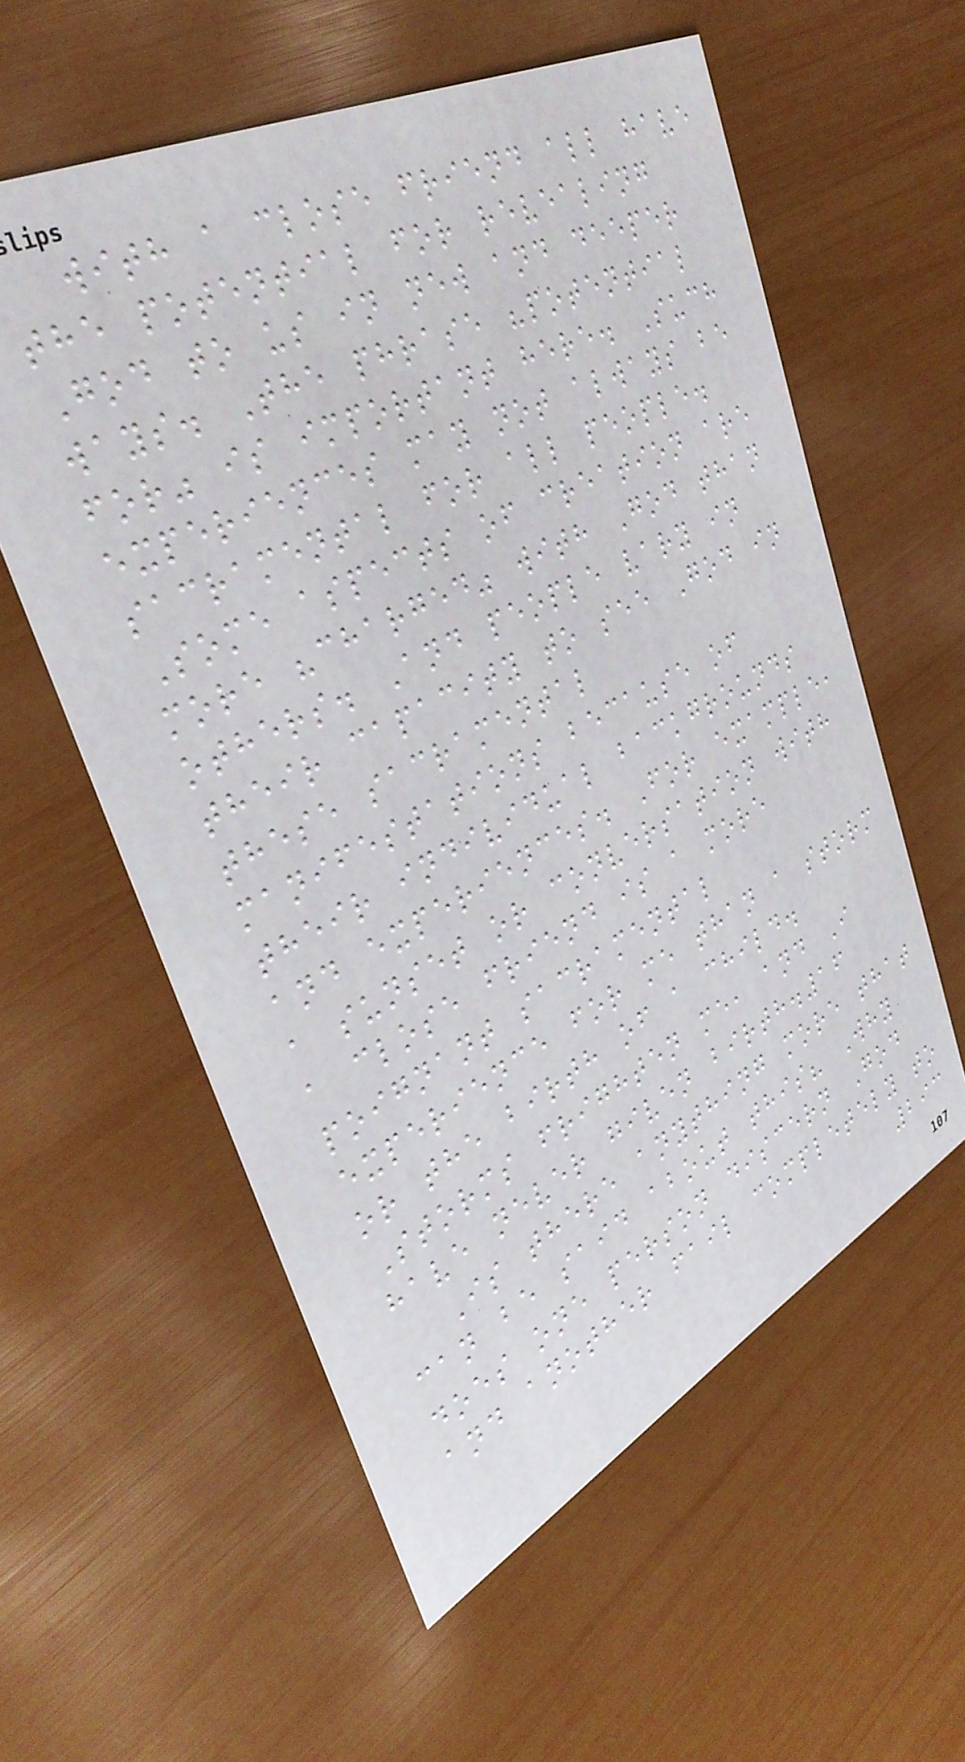with a close friend all have
the potential for revealing
God to us in new and deeper
ways. The phrase "potential
for" is important here. Such
experiences may not always be
sacramental for all people.
Some aspects of creation are
more "charged" with God than
others. And people vary in
their capacity to see God in
these sacramental
manifestations because of
their individual backgrounds
and experiences. For example,
a sunset or conversation with
a close friend is a more
poignant sacramental
experience for me than a storm
or the birth of a child.
Storms frighten me, and I
have never given birth.16
Is there anything more that
can be said about this? Why
does one person discern God
and another fail completely to
293
